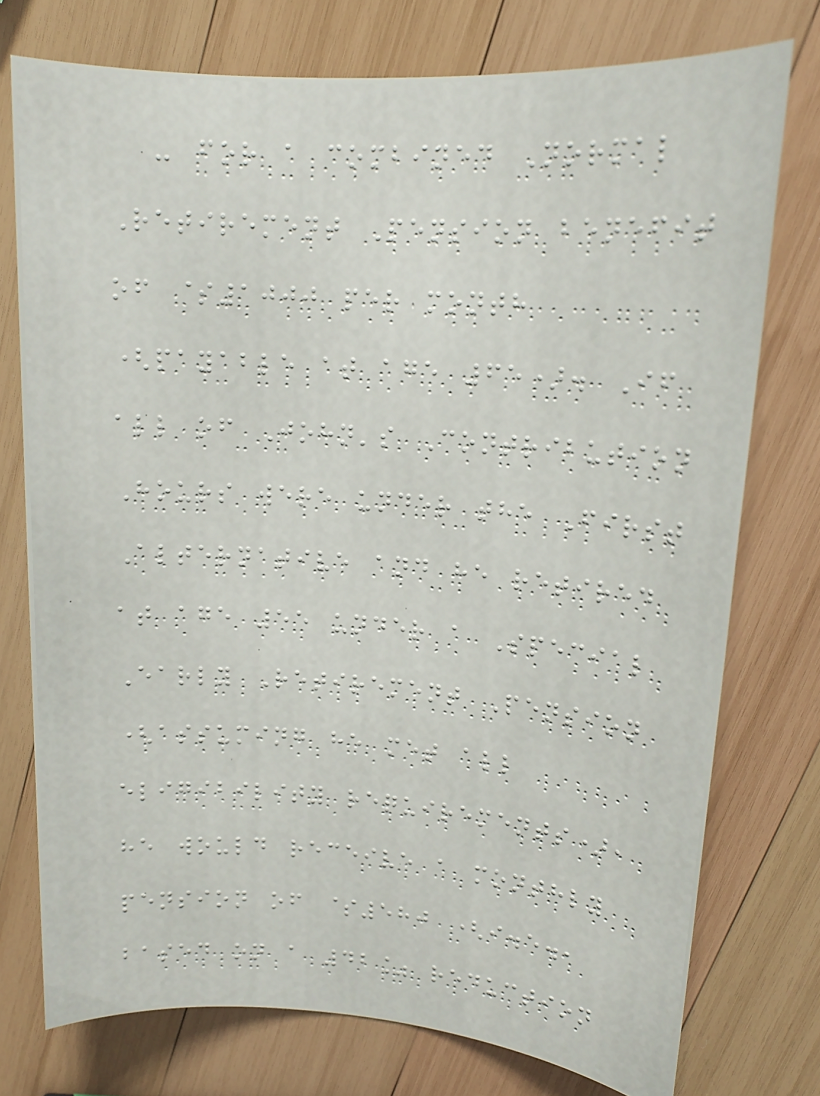- for a combined Normal
Retirement Pension benefit
of $1000 per month
(payable at age 65). If
all of John's Contribution
Hours were under the First
Alternative and he retired
at age 55 under a Special
Early Retirement Pension
(assuming he met all
eligibility requirements),
he would receive a monthly
pension of $580 (i.e.,
based on a 42% reduction
